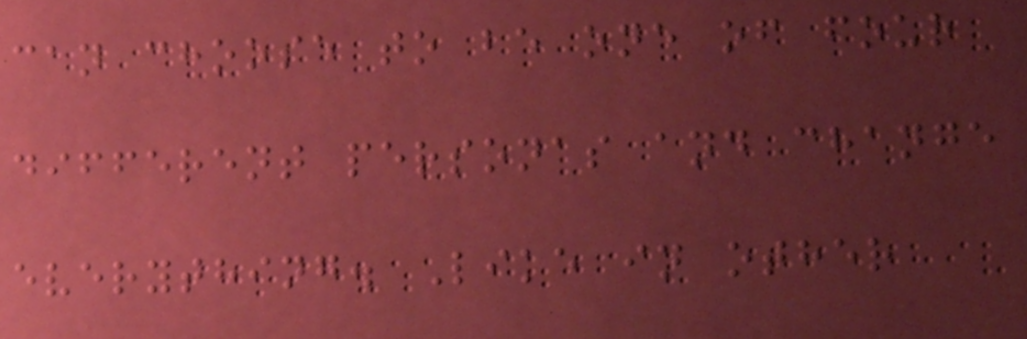can choose to be one of four
different personas and change
everything. Like in other
